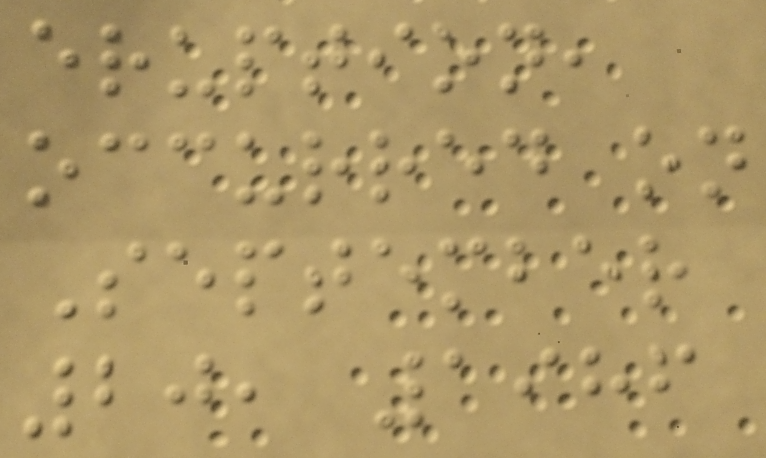eruption,
occurred on
September
20, 1986
